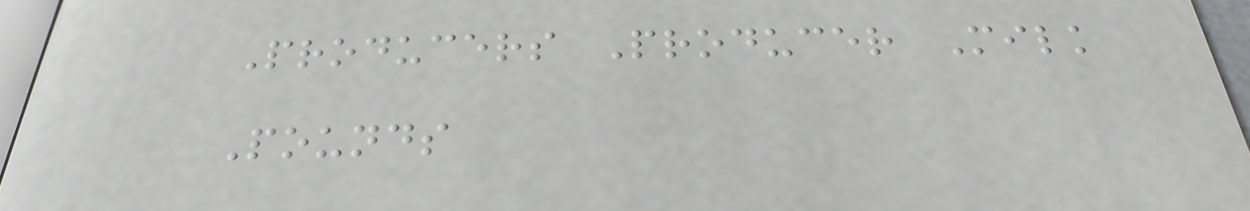Producers Producer Milk
Pounds
